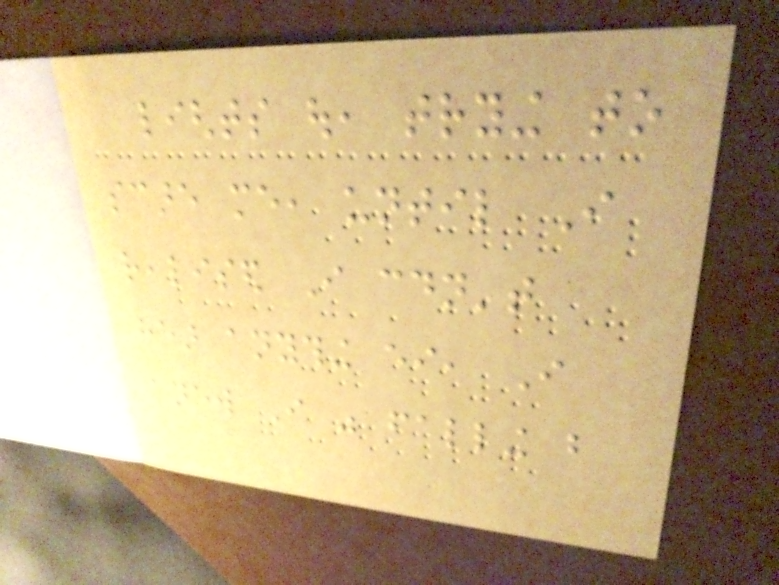lights out, trying to
scare me, until I
realised I couldn't
hear anything either, I
knew I was falling but
